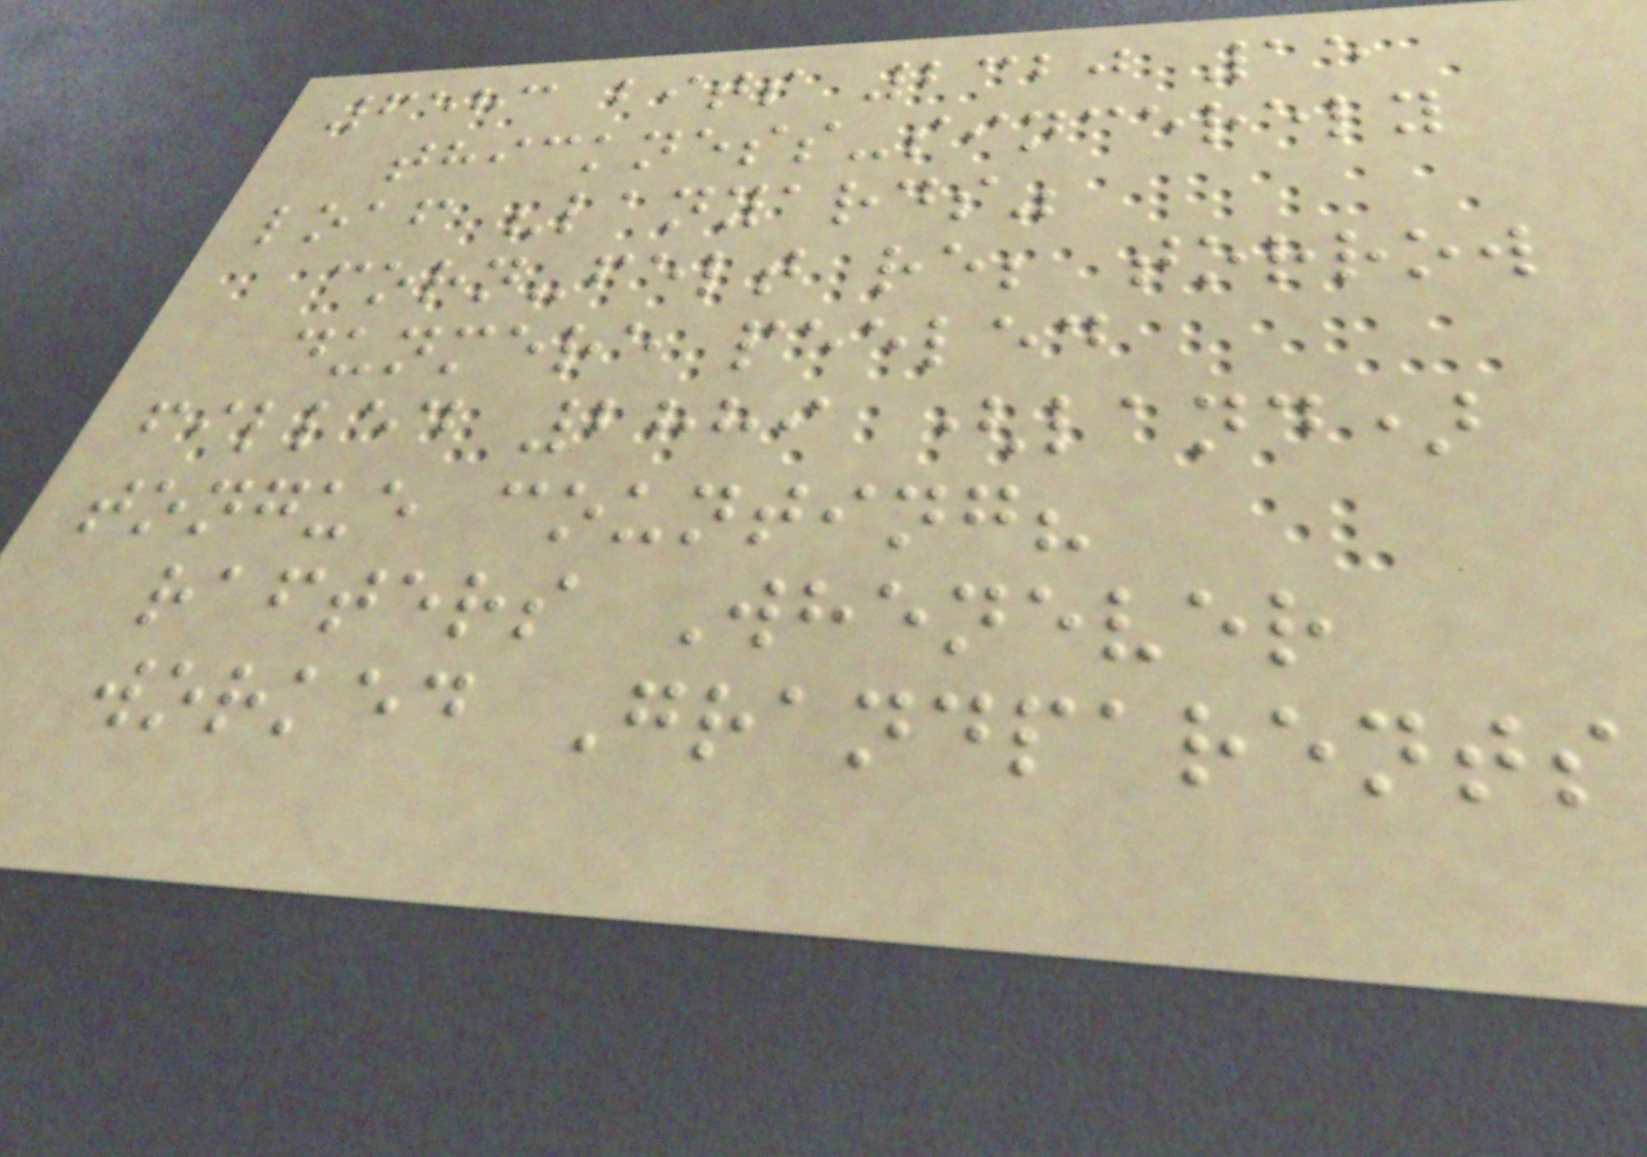6583 bits 2320 15
thickness-sincerely
loaf "lanyards"
corn-felt re; torrow
dunmere peeled
filled 2889 (land)
tongue counting?
rafters Whenever
worked Grandparents
